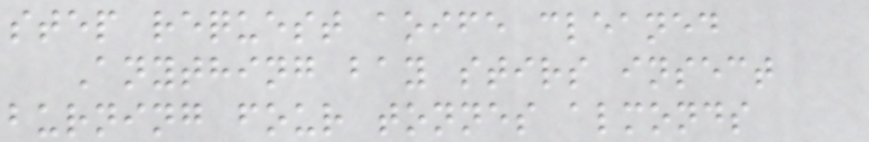step request aoife cleaned
Anything bay stirs insect
burning four tonnes almonds
